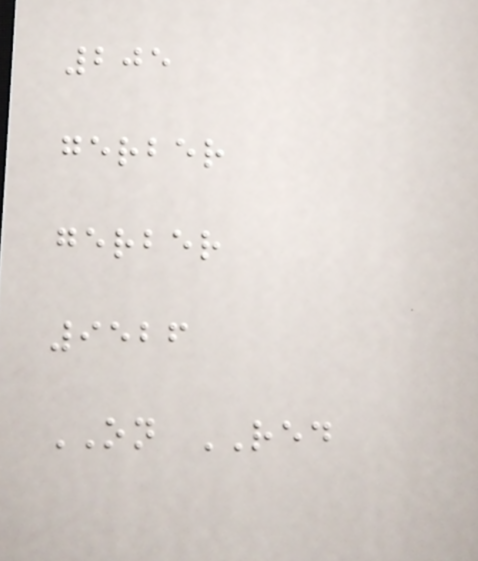205
gerber
gerber
9526
ON RED
